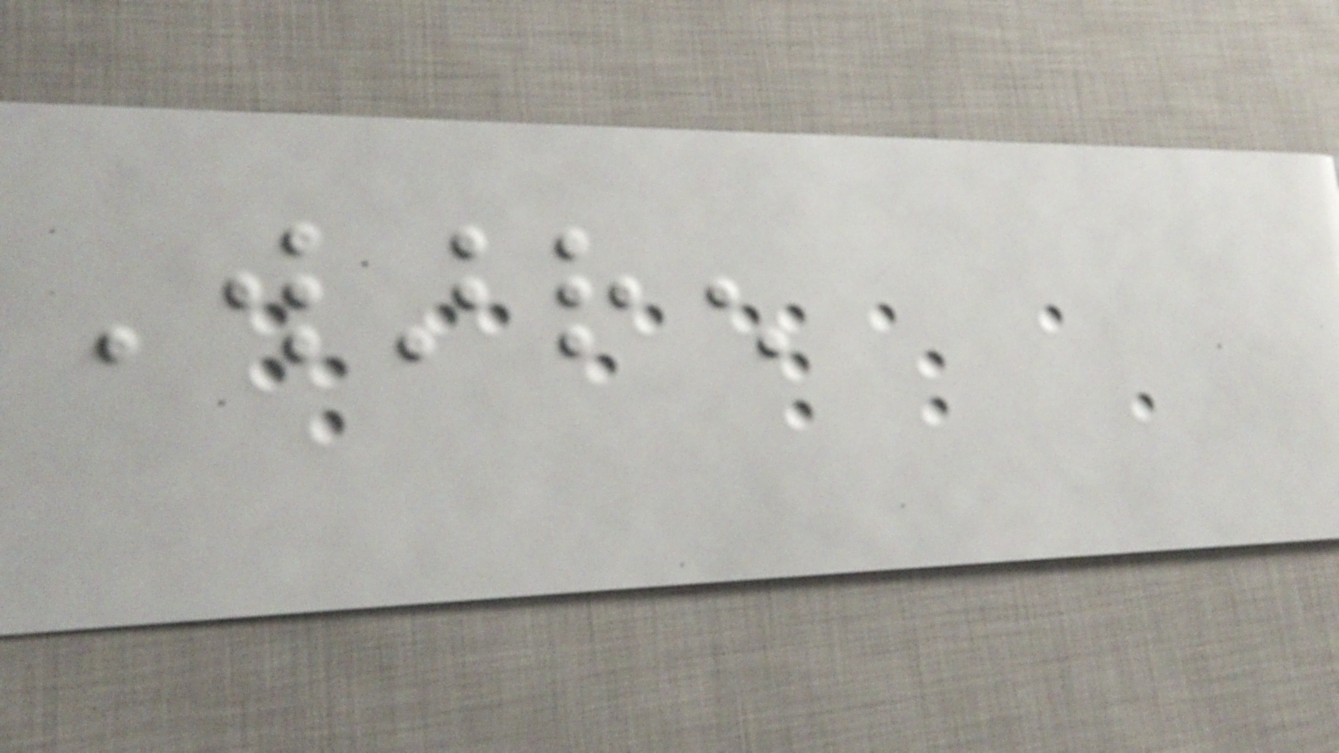Warren
